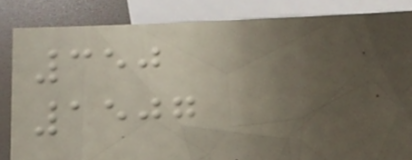350
1507
